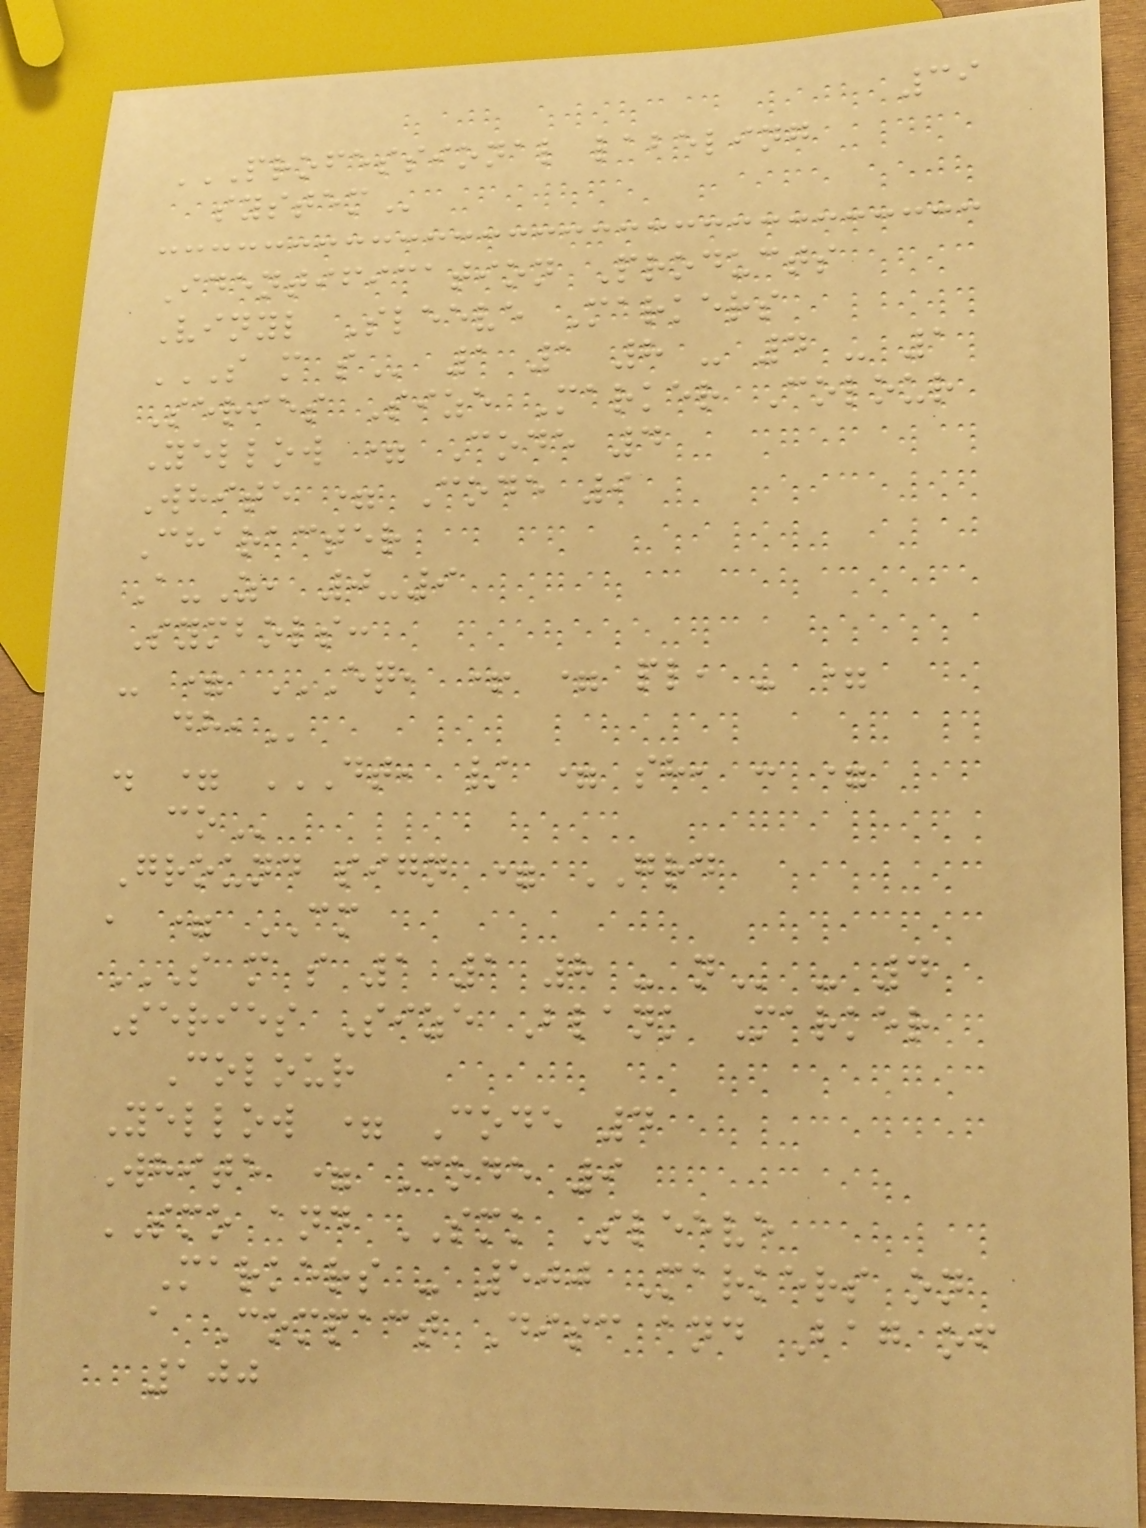39
PROFESSIONAL LABELING
SYSTEM
Identification Products
Vinyl Sleeve Markers
S M S 1 1 8 - 4 - 1
Series Size Marker Colour
Yellow = Code 4
White = Code 9
Character
A-Z, 0-9
Symbols:
- = EQ, + = PL, - =
DH,
. = DT, / = SH, : =
CO
Ground sign = GRD
, = CM
S M S 1 1 8 - N - 4
Series Size Blank Marker
Colour
Yellow = Code 4
White = Code 9
SMO and SMK Sleeve
Markers - 500 Markers on
a Compact Disc and Bag of
100
